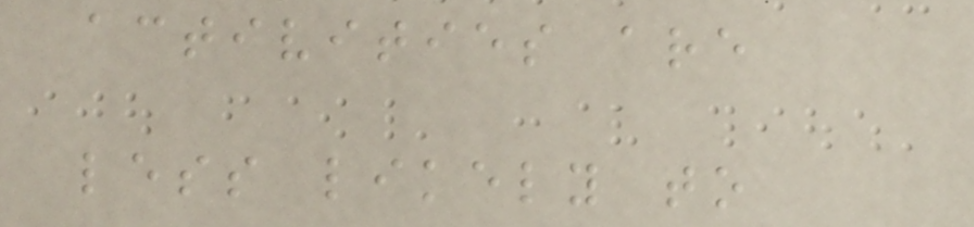activities are
less likely to
